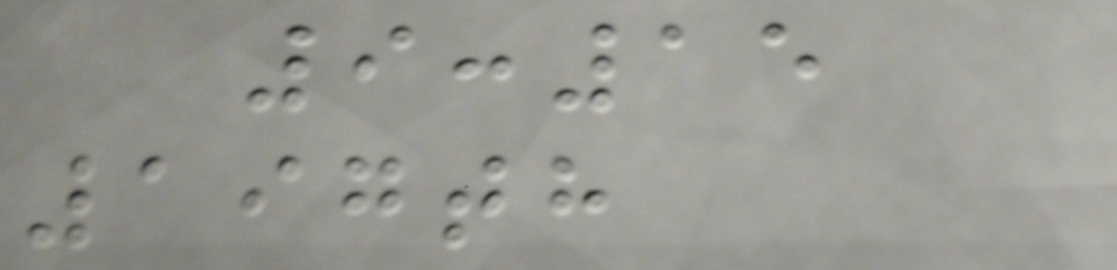9:15
197th
